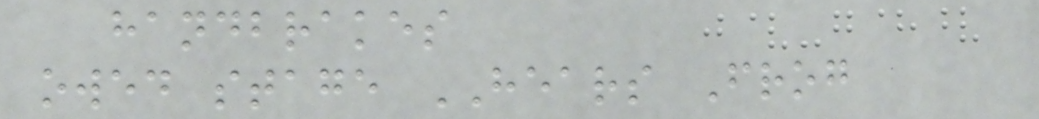handbrakes
owed stage HEARS Frog
